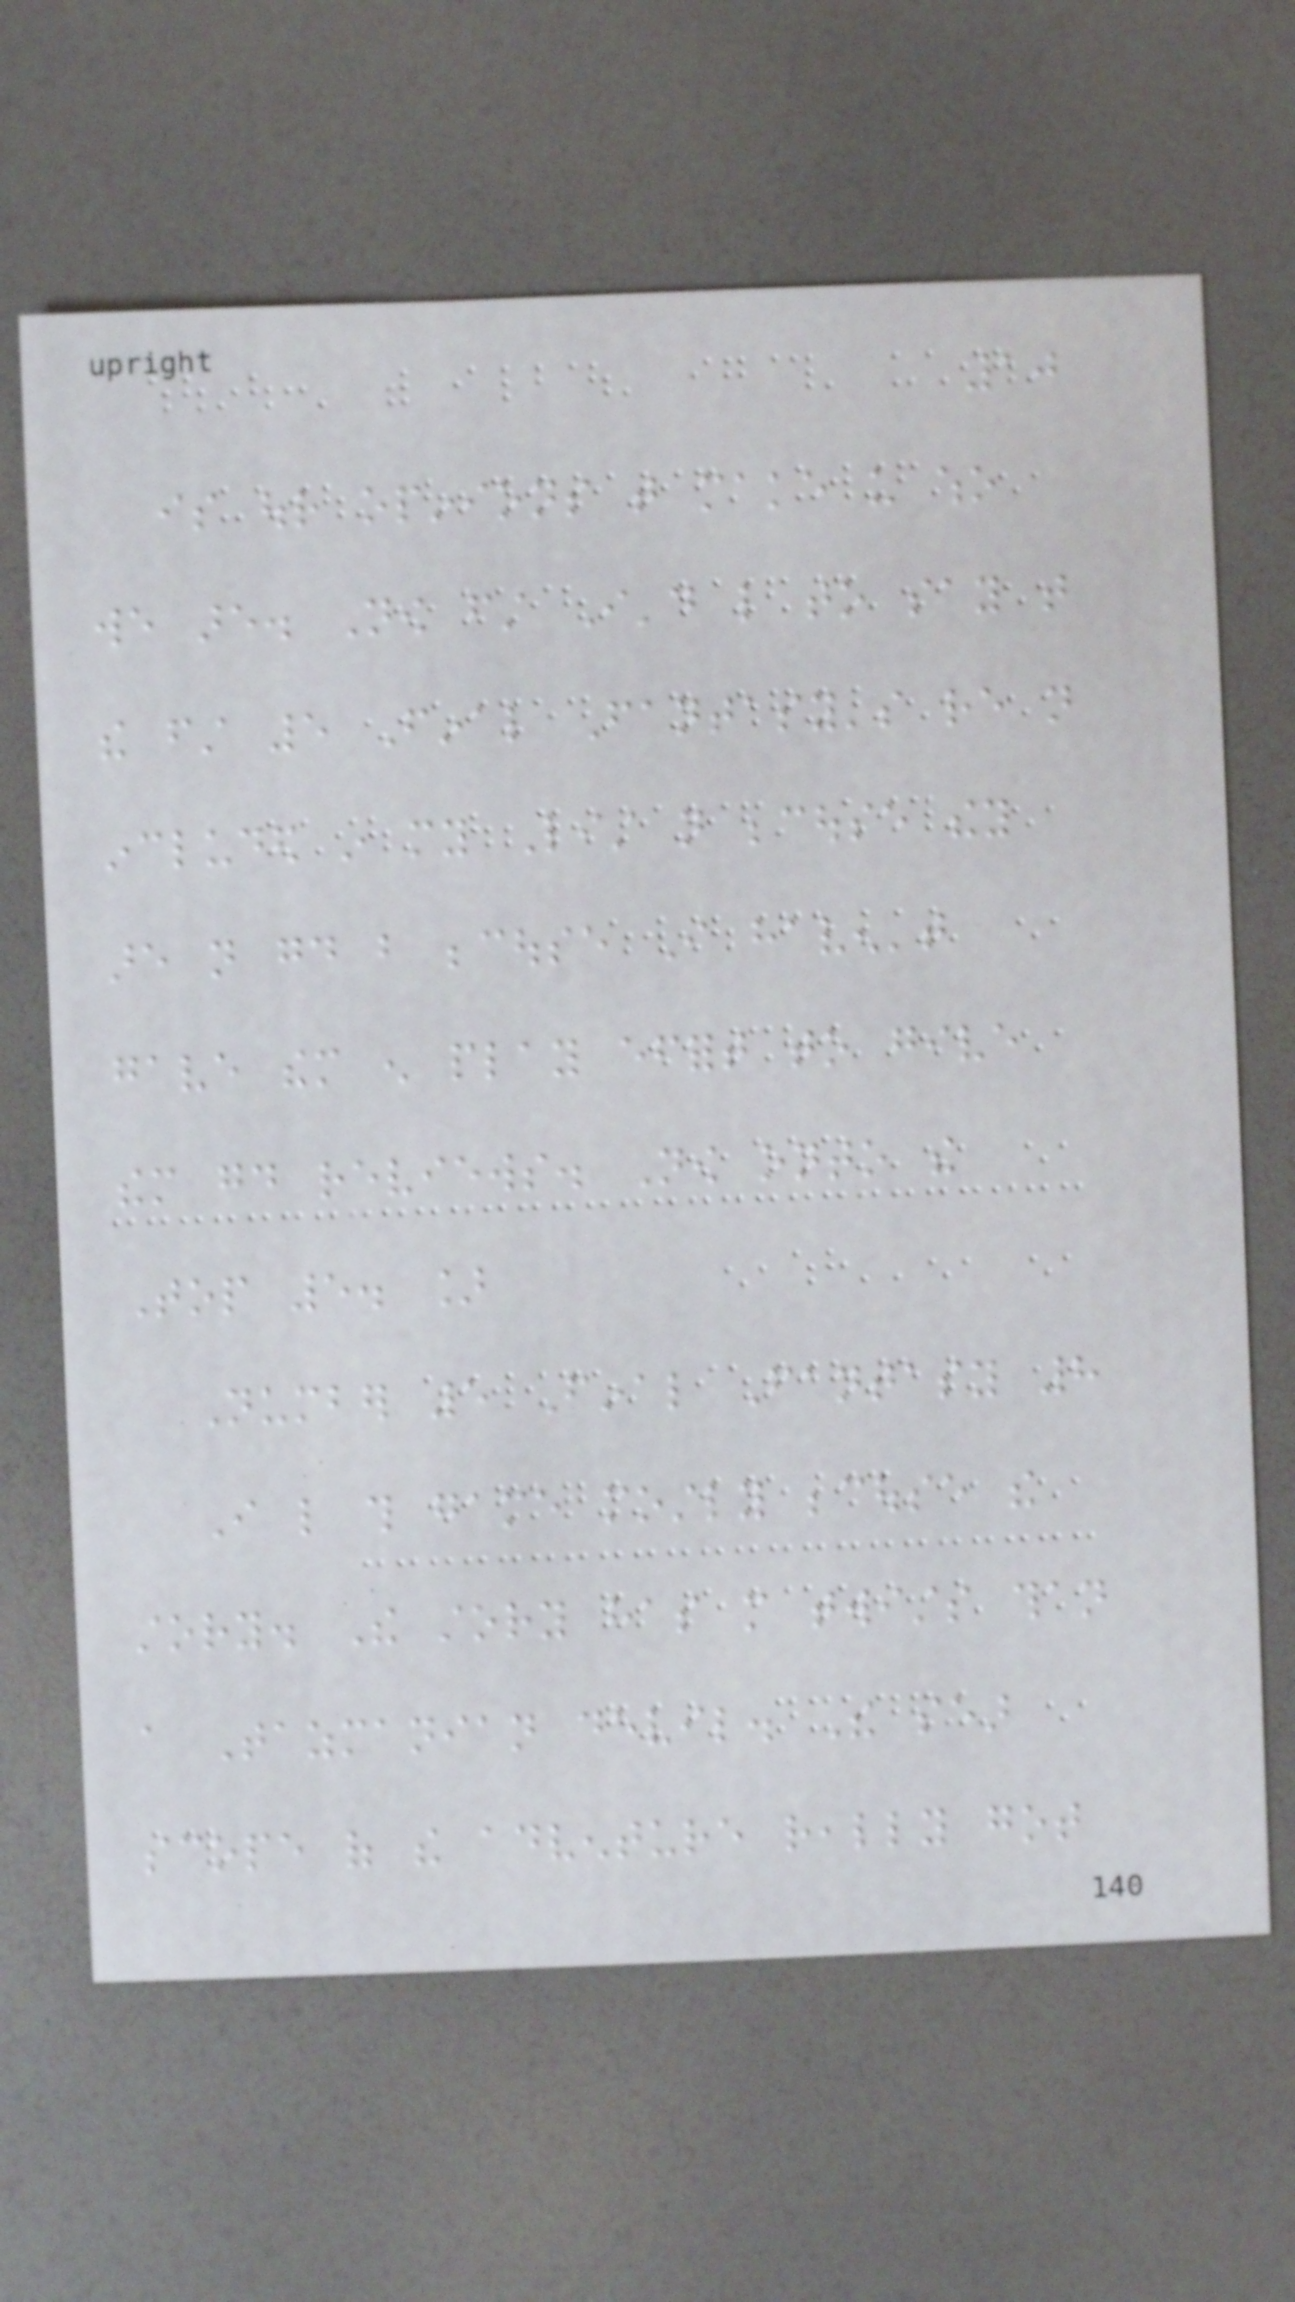10
is our opinions that make us who
we are. Now first I'd like to say that
the first 5 Final Fantasy's re not
included in my List not becouse they
are not good but becouse I haven't
gave them enough play effort to give
them good reviews. Now onto the
Top 5. ]
Number 5 Final Fantasy 8
I like this game mostly becouse the
story. The story has more twists than
a Tazmanian devil. The sear
scope of the adventure really got
